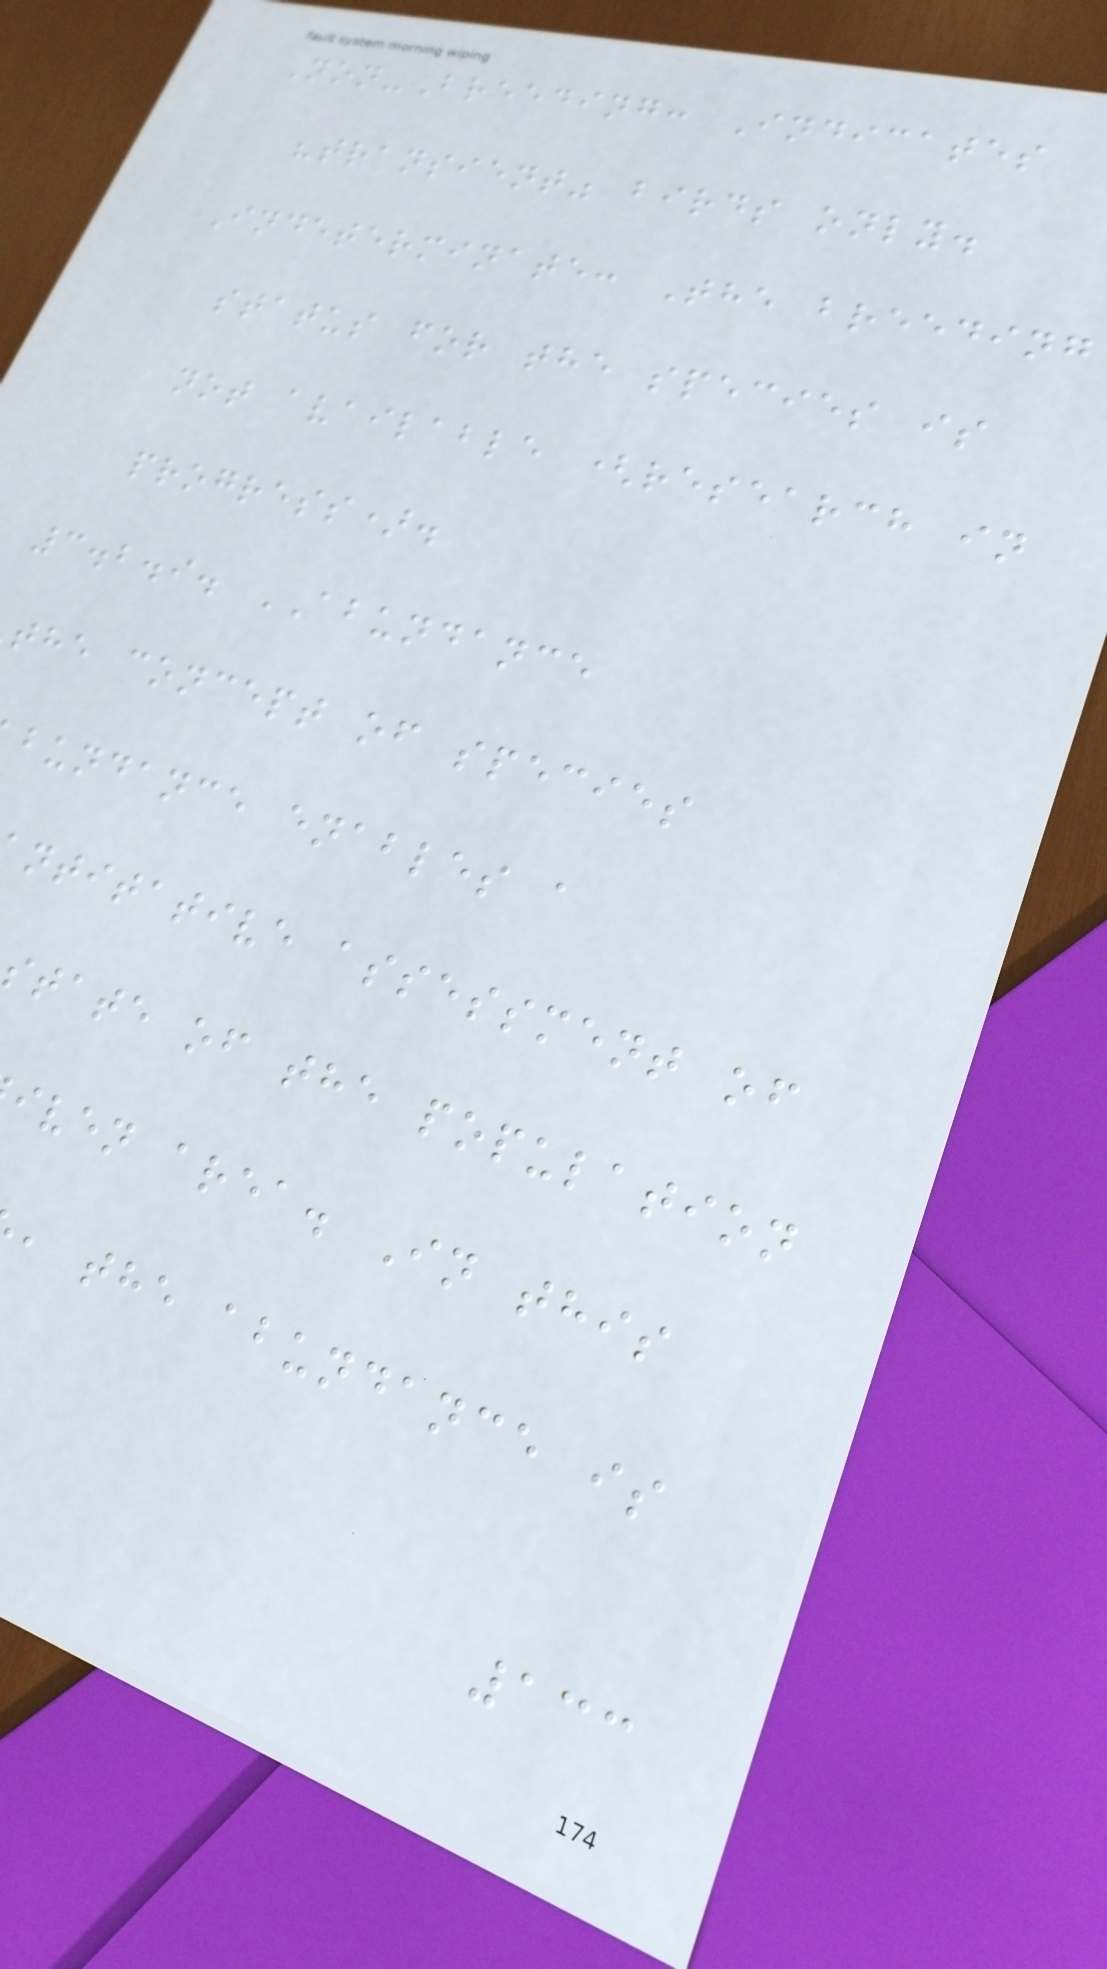Non-Breeding: Indicates
"transient" birds only.
Indeterminate: The breeding
status for the species is
not available (research in
progress).
3.2.9. ABUNDANCE
the concept of species
bundance enables a
ntitative assessment of
state of the population
iven area. In this
, the abundance is
133
